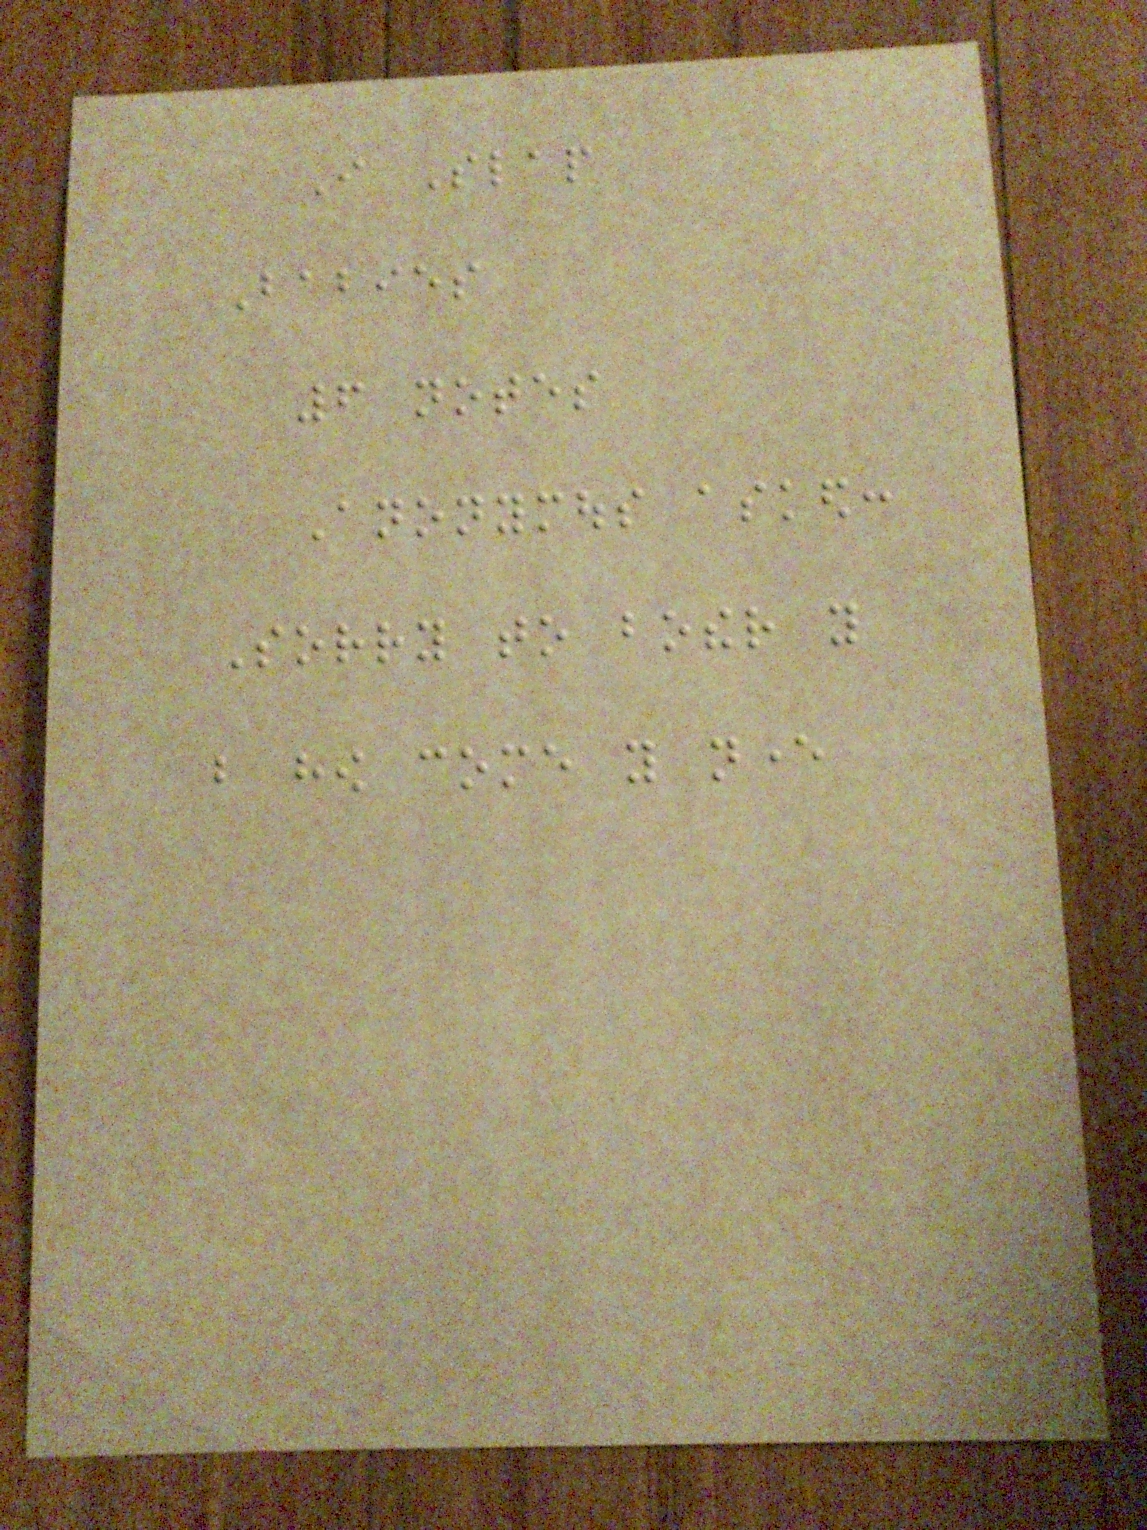I Slap
Babies
6 notes
Anonymous asked:
Sorry to bother you
but how come you never
